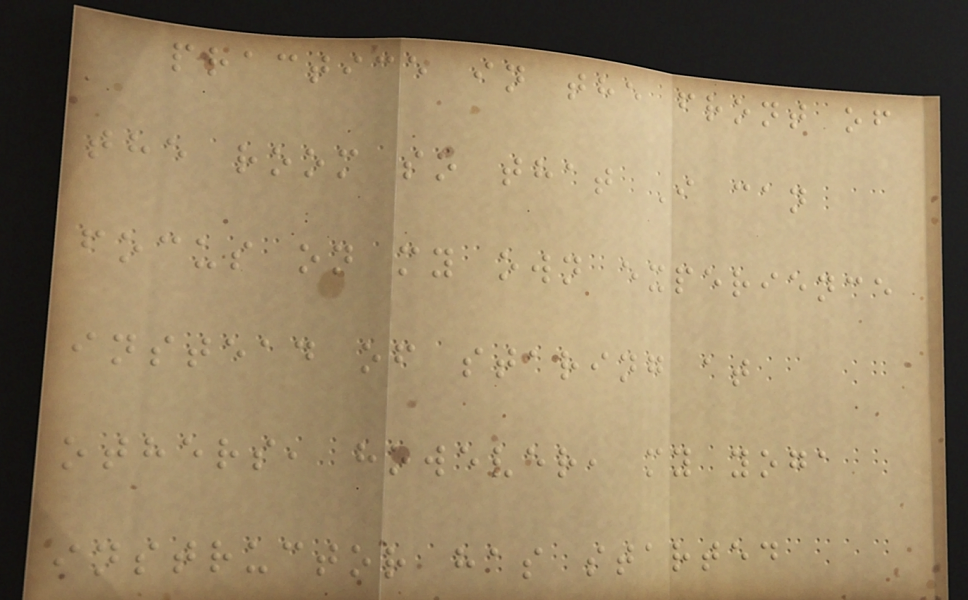practice in the front of
the room so that I can
focus on my own experience
instead of staring at
others, however, my yoga
instructor has started
